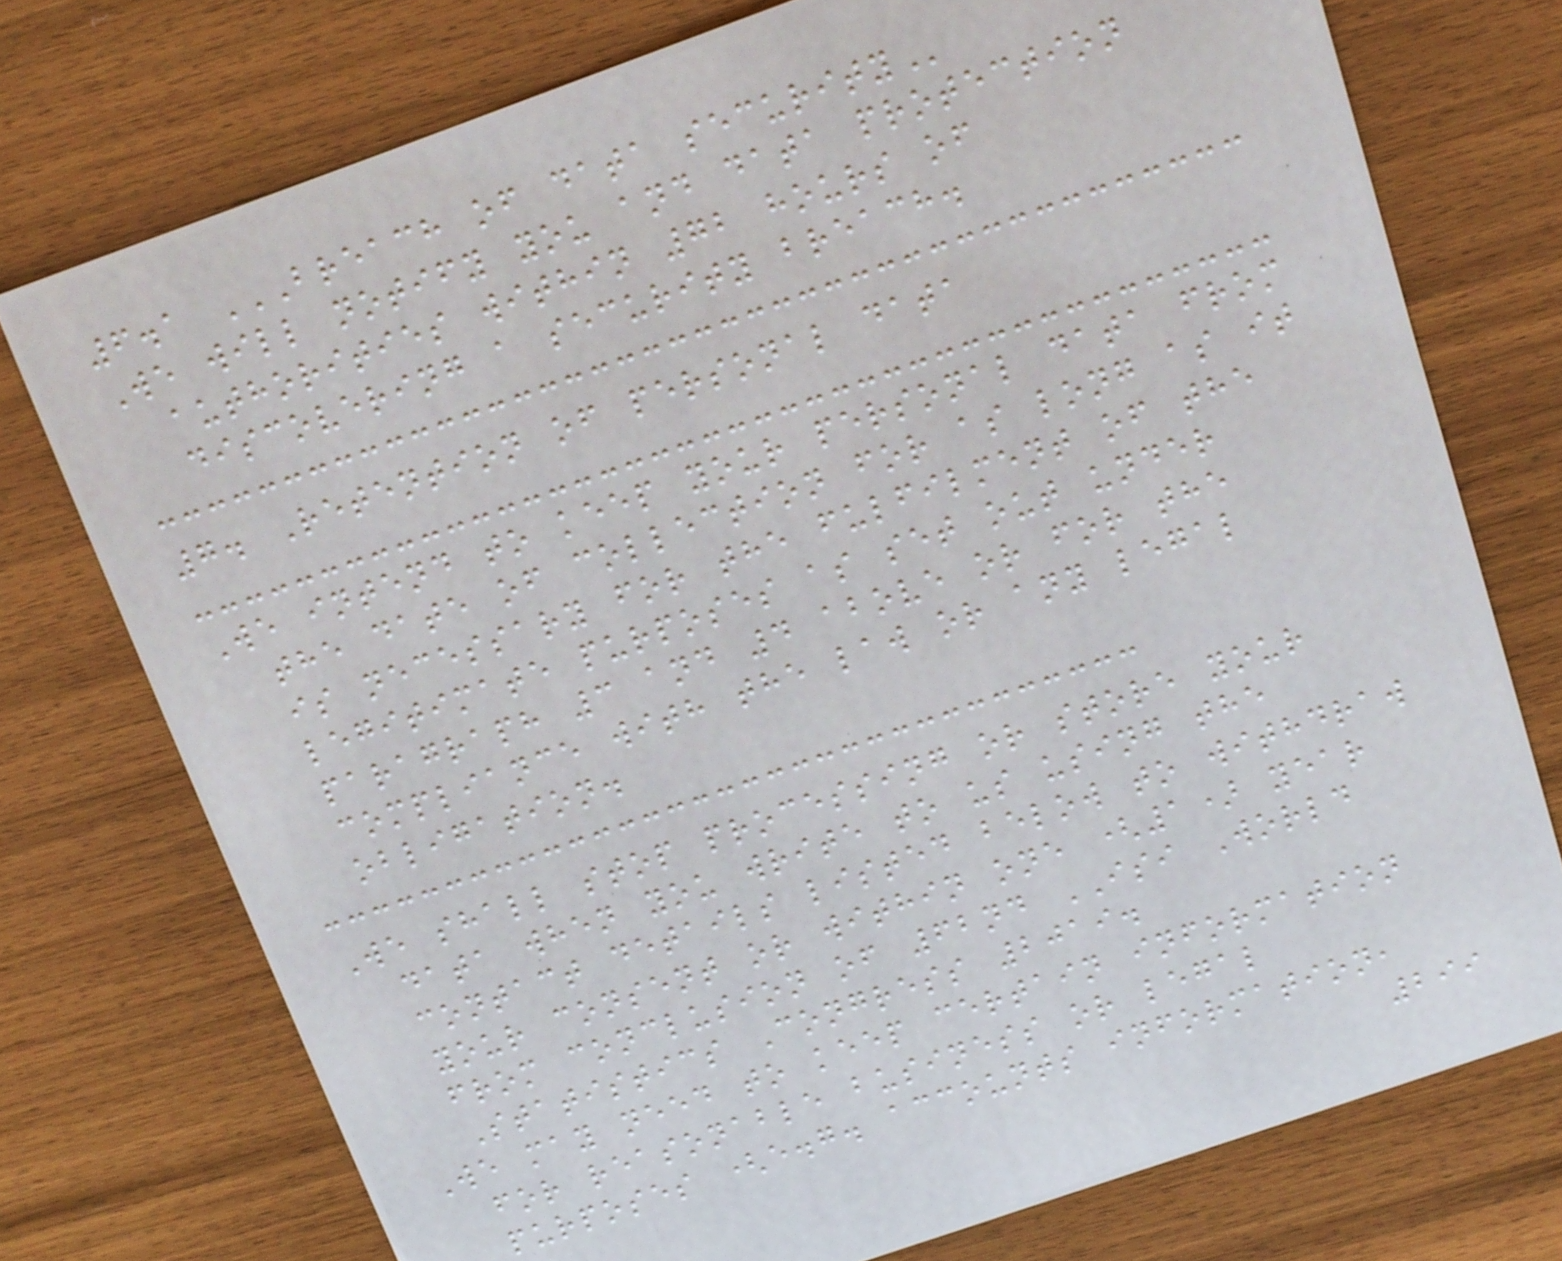6.1 BREACH OF DATA SECURITY
We will notify you and data protection
authorities within 72 hours of
discovering a security breach.
7. Retention of personal data
We intend to keep your personal data from
the date of collection for as long as it
is necessary for the fulfilment of the
legitimate purposes as set out under
paragraph 3 and 4 above or for the
compliance with the law or any legal
obligation.
We shall stop processing or store your
data when you write to us using the
contact details listed below to withdraw
your consent or within one (1) year
from conclusion of 62nd ISI World
Statistics Congress 2019.
We may need to keep certain information
for reasonable business or legal
purposes (e.g. accounts information,
299
